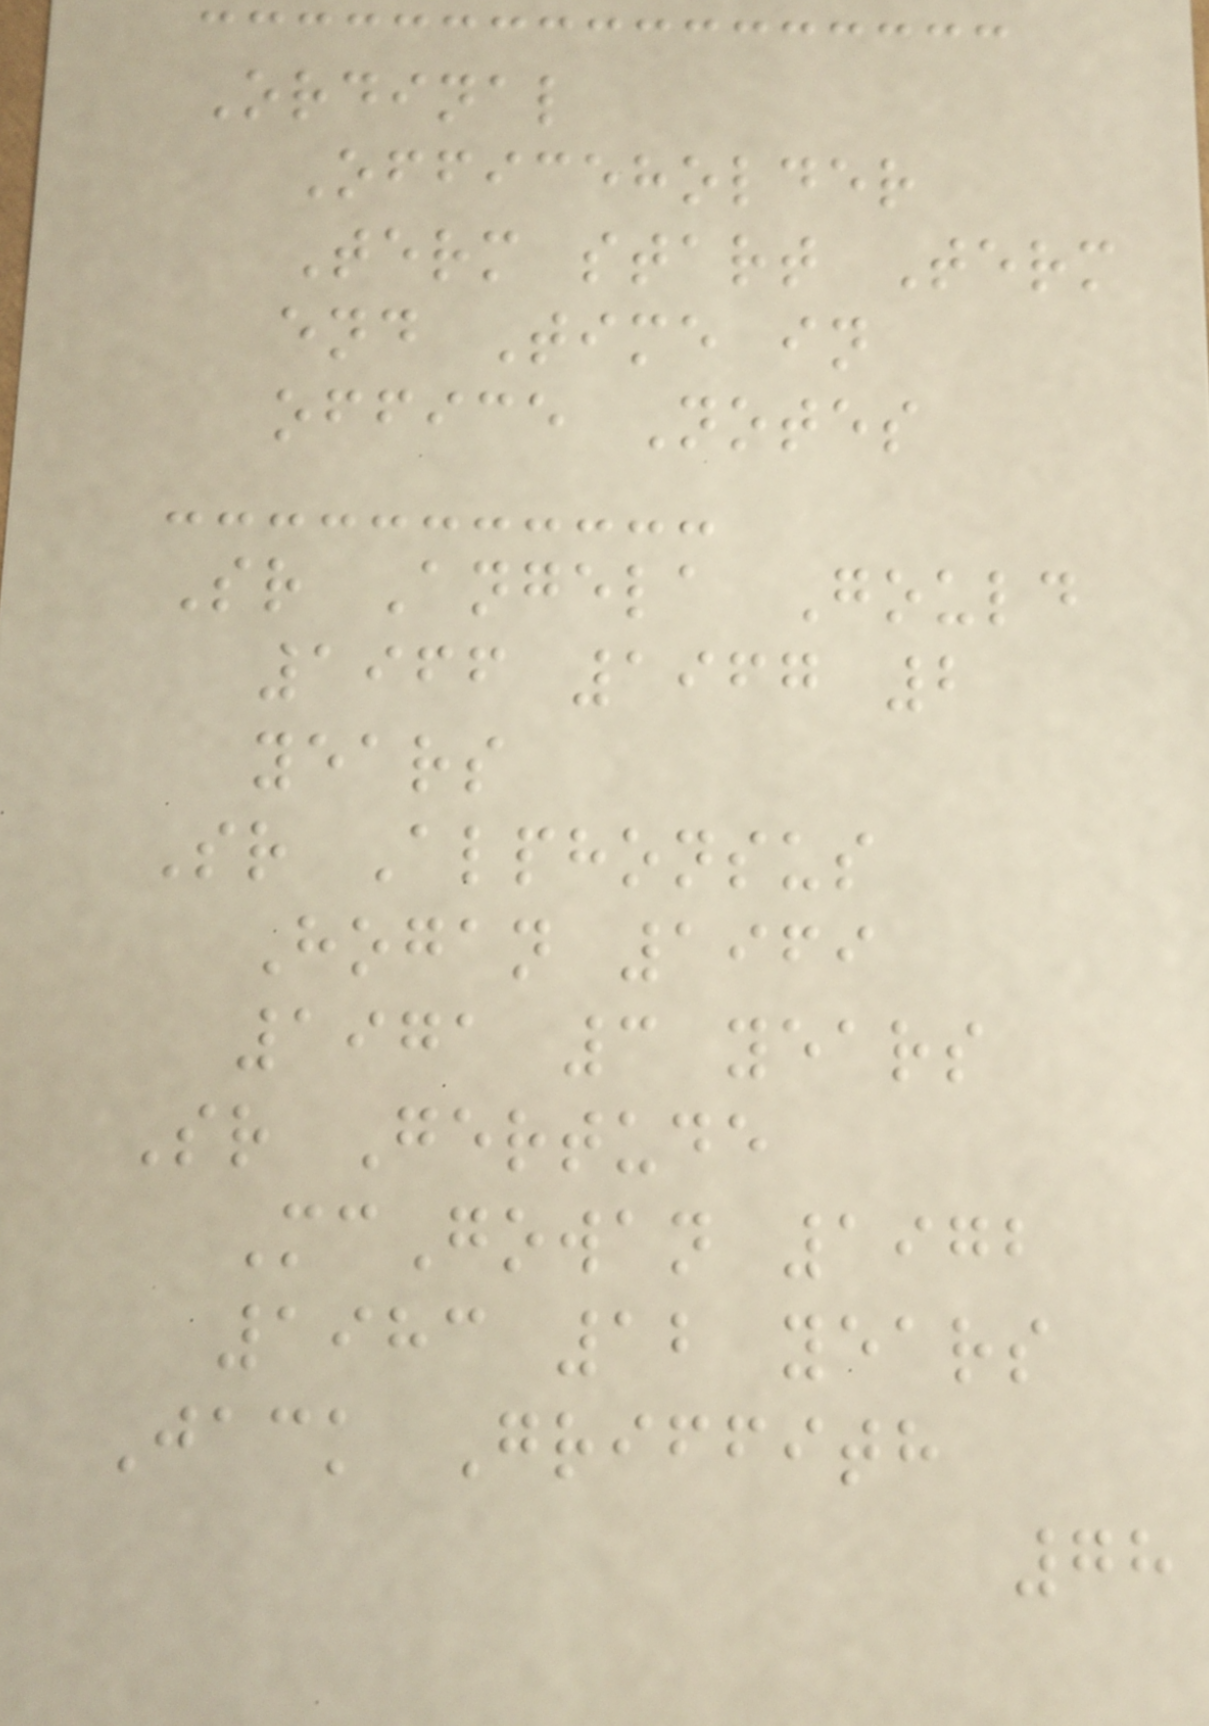Ordinal
Officeholder
Term start Term
end Time in
office Notes
Sr Angela Gould
1966 1967 2
years
Sr Alphonsus
Hogan 1969
1971 3 years
Sr Gertude
McGowan 1972
1983 12 years
Jack Griffith
78
